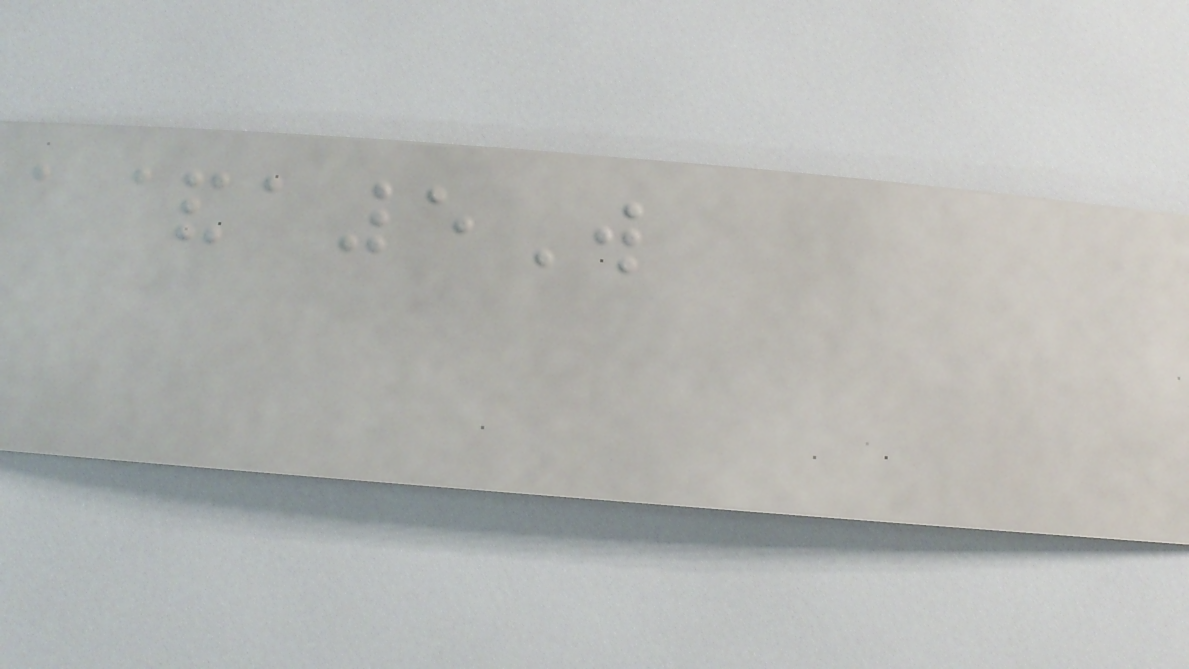a&a5W
